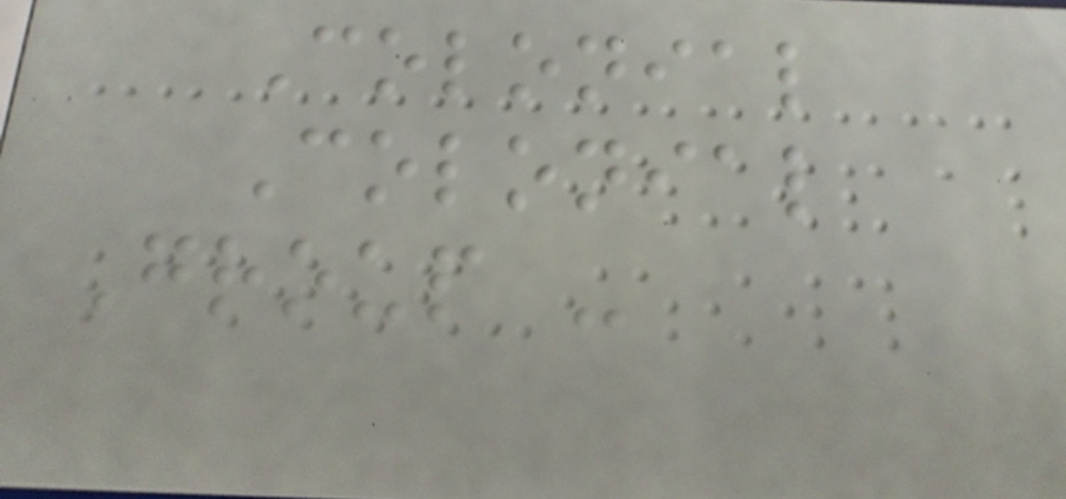Colonial
Colonial
Group -
